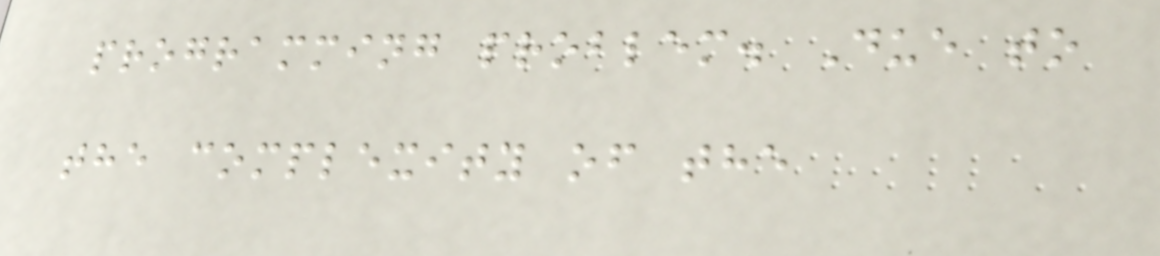programming problem. Due to
the complexity of the
